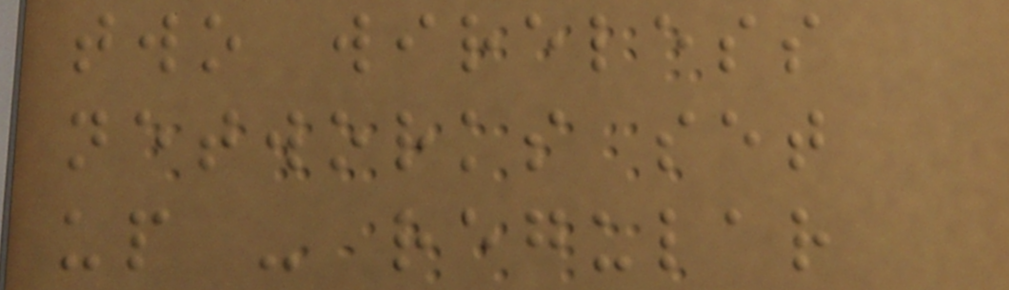two wireless
networks set
up - regular
